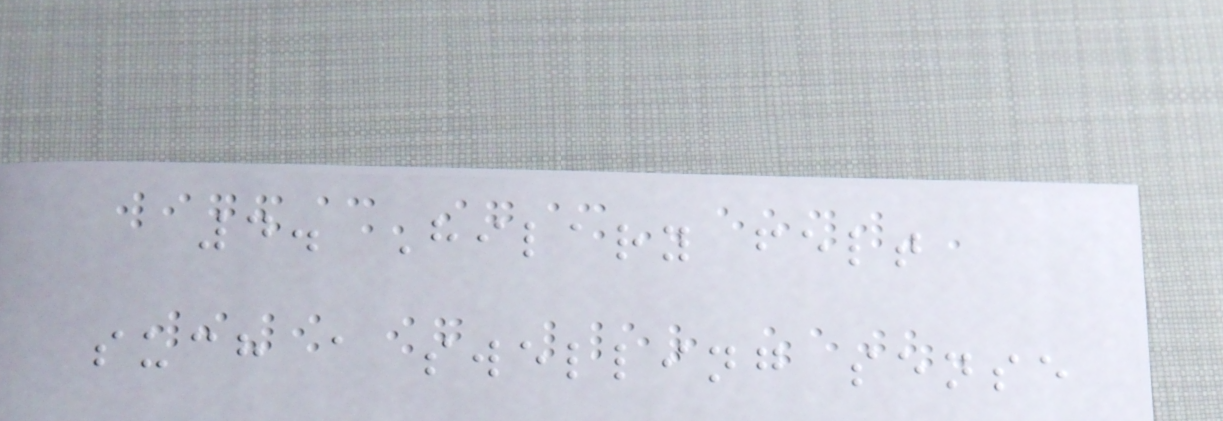4. Hilary felt
such a swelling sense
